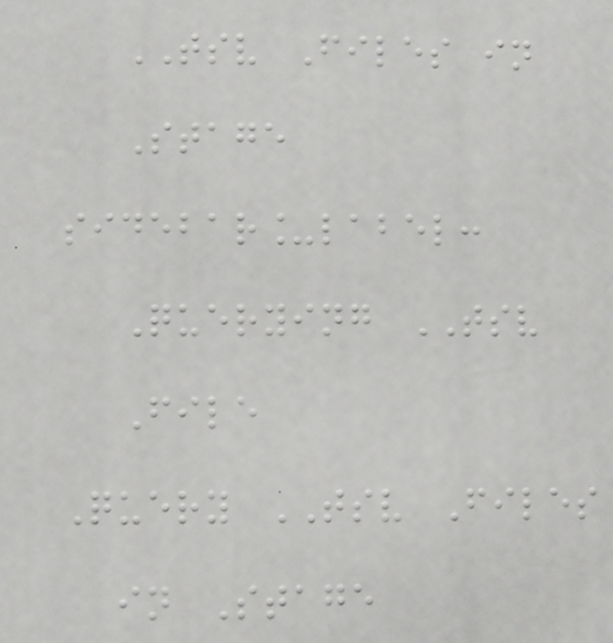TSV Files in
Stage
sidebar_label:
Querying TSV
File
Query TSV Files
in Stage
